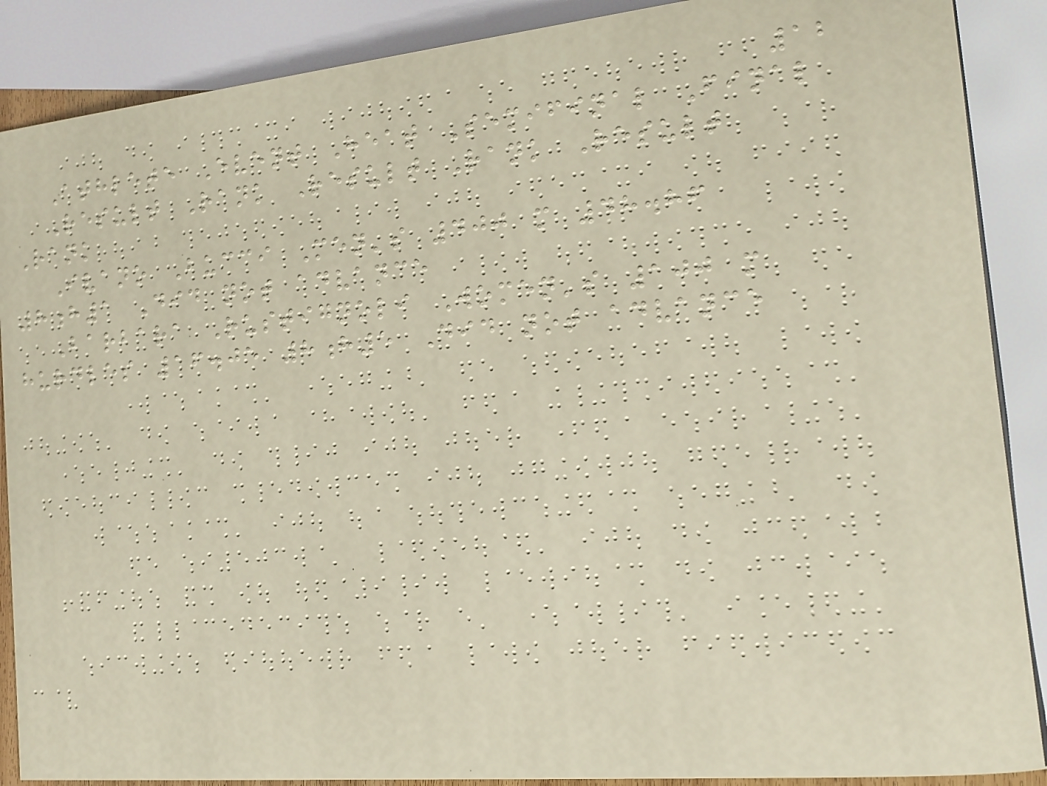12
Athlete Event Heat Semifinal Final
Result Rank Result Rank Result
Rank
Ivano Bucci Men's 400 m 48.86
8h1 Did not advance
Barbara Rustignoli Women's 100 m
hurdles 16.05 8h5 Did not advance
